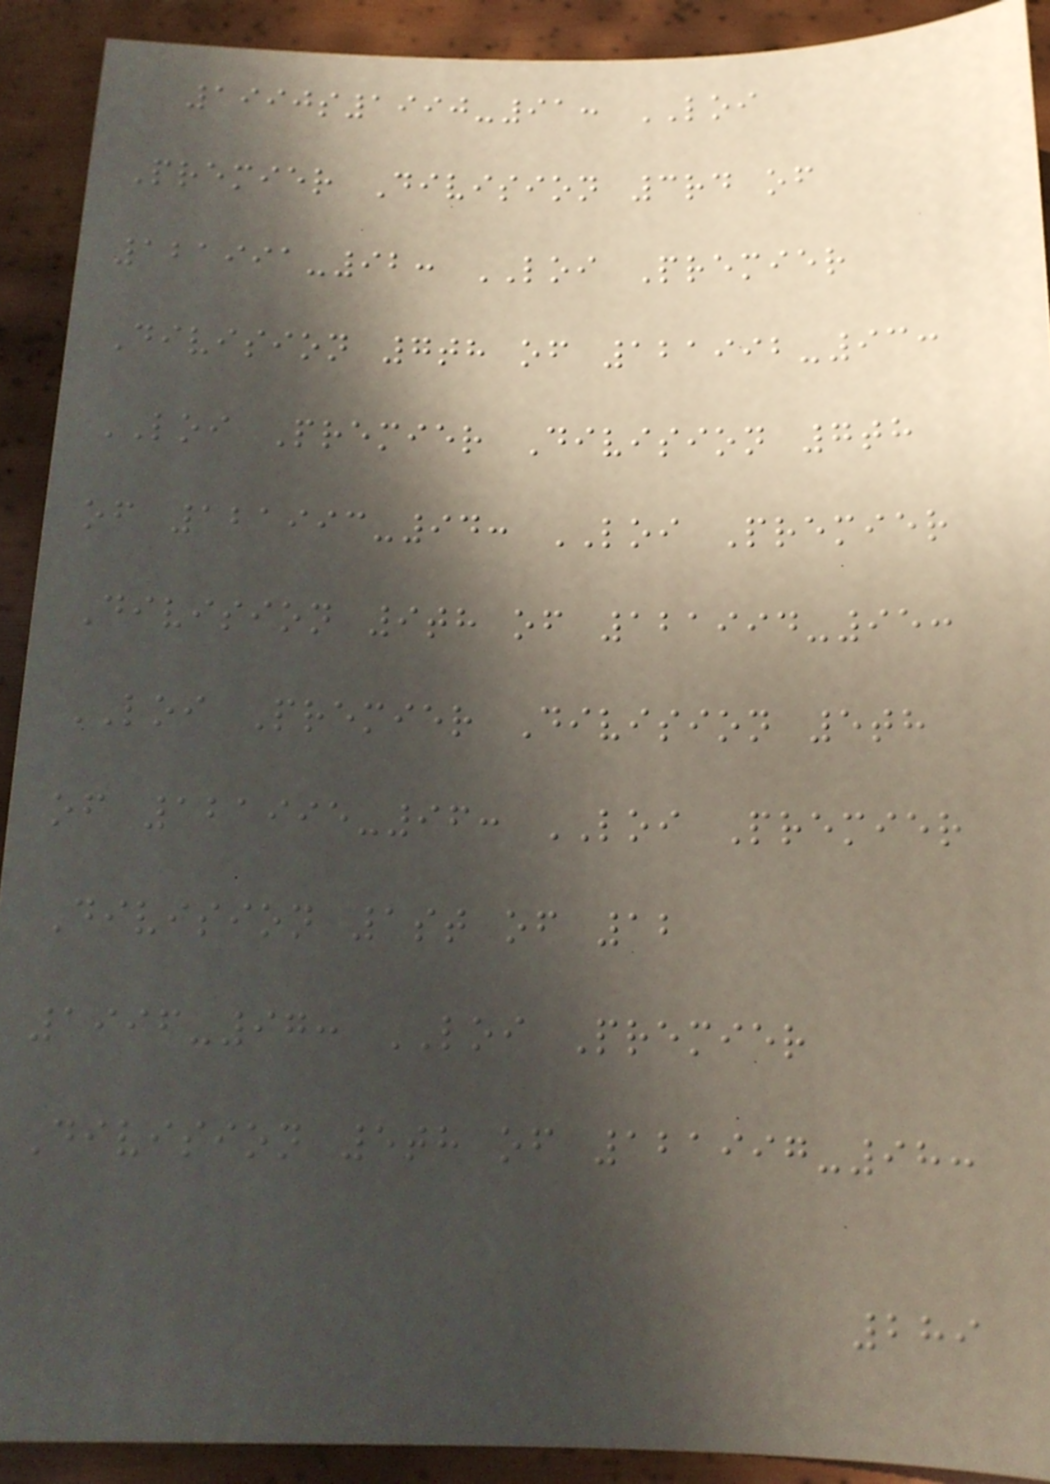1990s1990-91: LOI
Premier Division 3rd of
121991-92: LOI Premier
Division 7th of 121992-93:
LOI Premier Division 7th
of 121993-94: LOI Premier
Division 9th of 121994-95:
LOI Premier Division 5th
of 121995-96: LOI Premier
Division 1st of 12
1996-97: LOI Premier
Division 5th of 121997-98:
289
